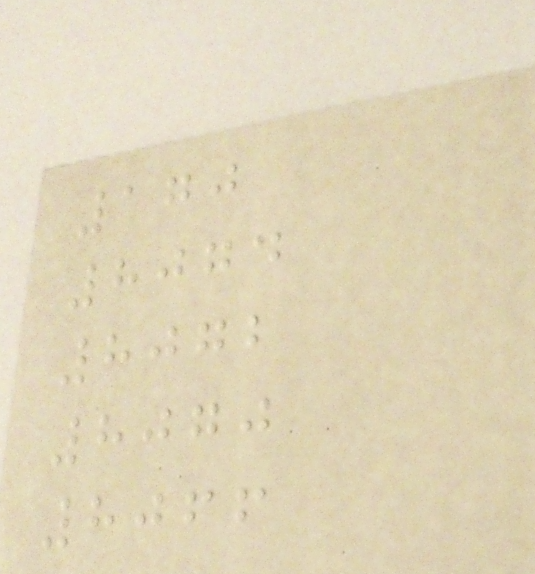170
8074
8072
8070
8066
